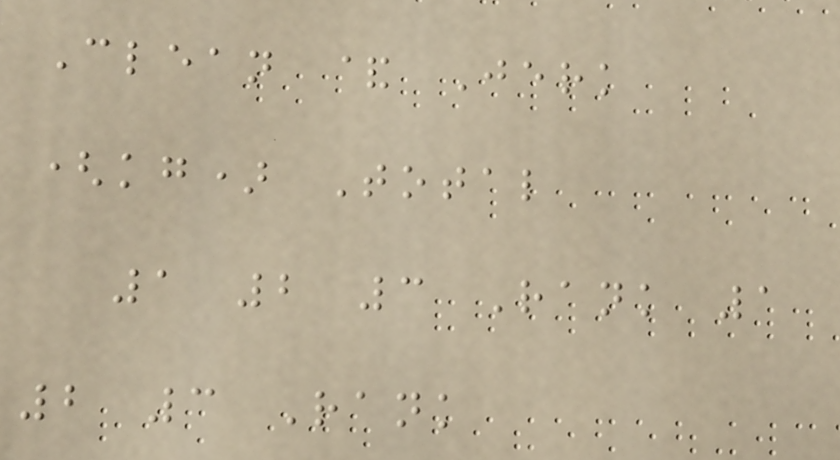Clean & Jerk
(kg) Total
1 2 3 Rank 1
2 3 Rank
